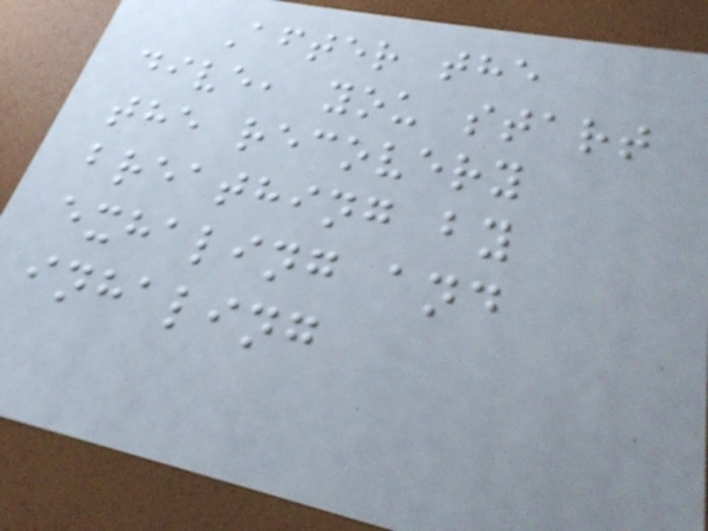After the
dive, you start
the recovery
breathing by
exhaling and
inhaling
